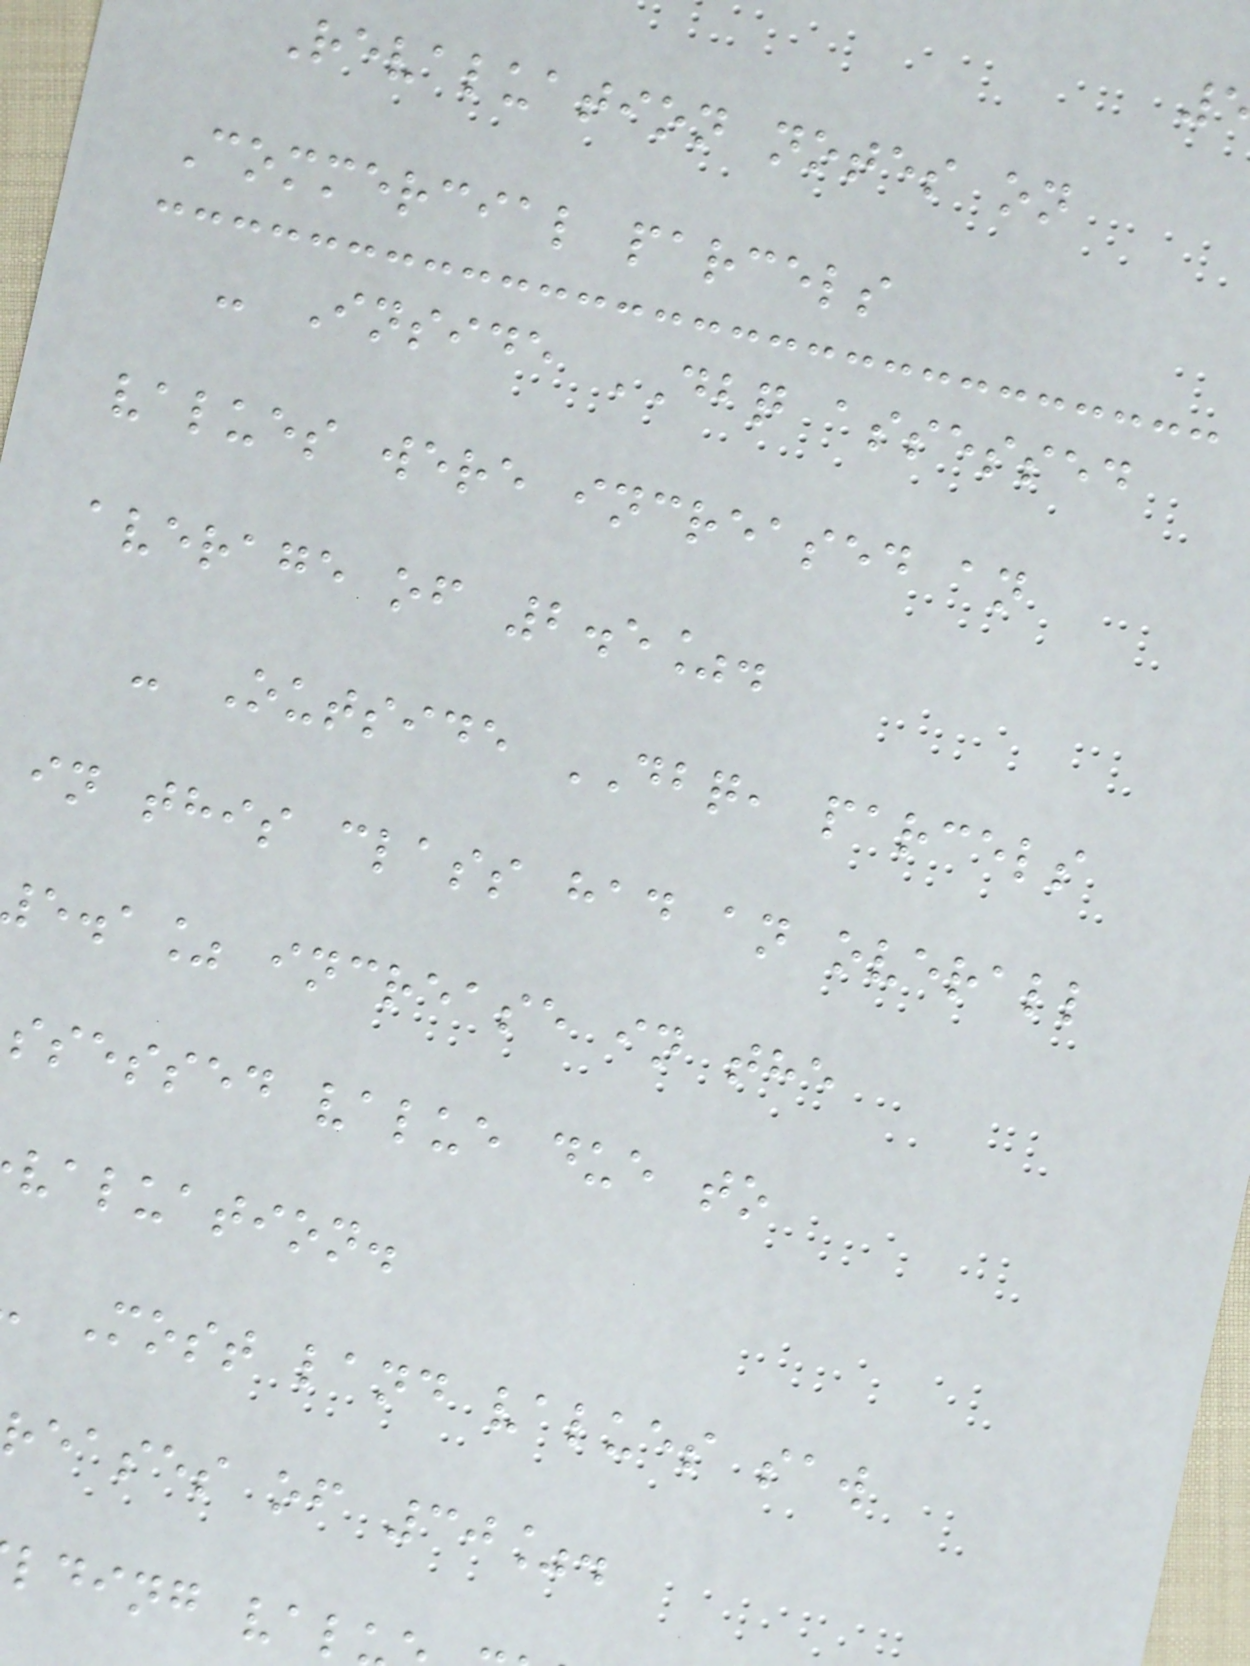Revaluation notes on
Commercial parcels
- Inside DBQ assessed
values were increased an
average of 2.5%.
- Outside DBQ, parcels
in this class had an overall
e.a% increase in the
ssessed value due to
valuation.
Most land values saw
reases of 30%.
lding val
